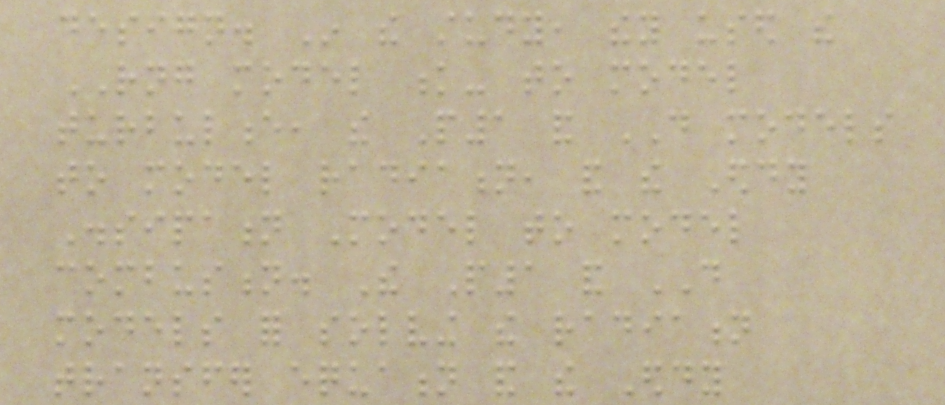design. In the study, they used the
RNG model k- to model
turbulence, the P1 and DO models
to model radiation, and the Eddy
Dissipation Model to model
combustion. The P1 and DO
models for solving the radiation
transfer equation and the Eddy
